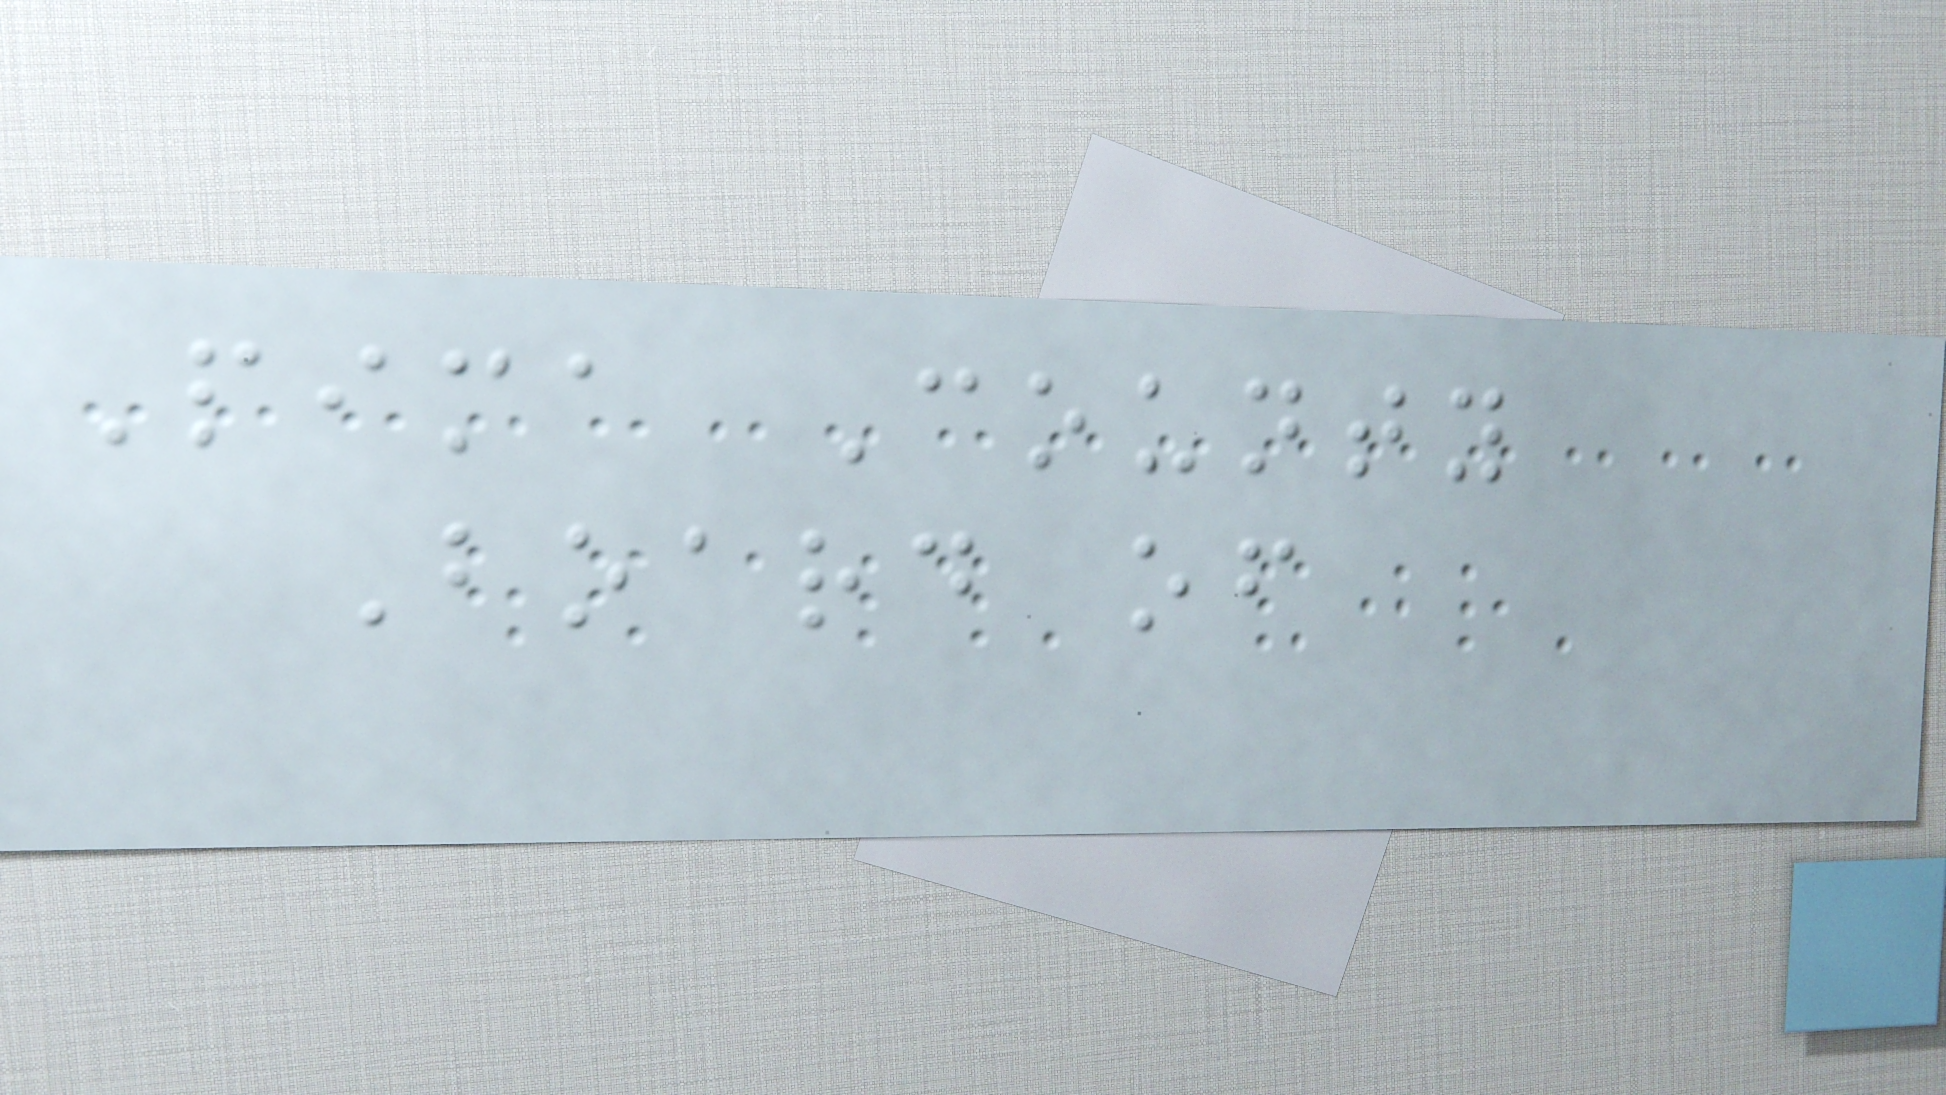Pima County
Board of
